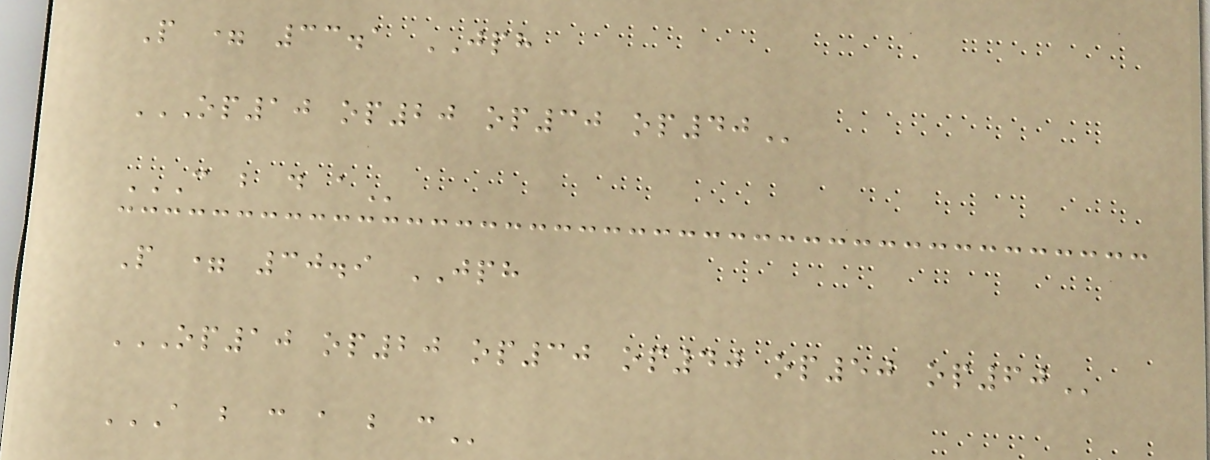P = 33.1 JPH
OP10 OP20 OP30 OP40
C B D A
P = 30.9 JPH
OP10 OP20 OP30 OP40 OP50 OP60
A B C A B C
